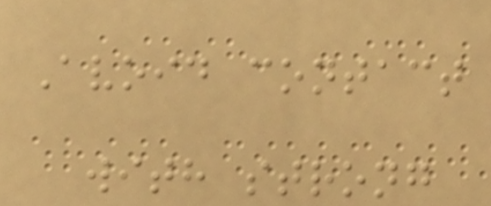Avoid contact
with strong
